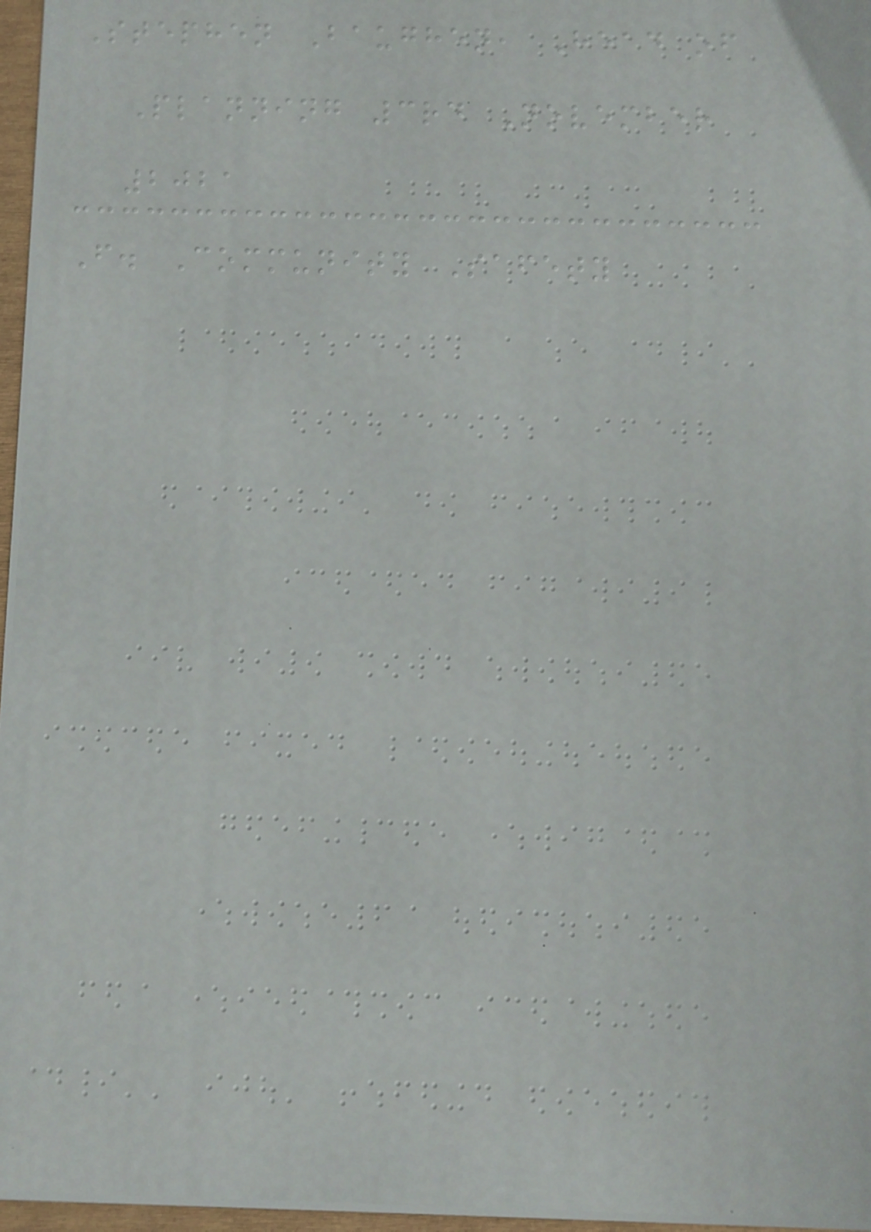Stephen Baughen, Head of
Planning 3rd November
2021
F. Community Safety
